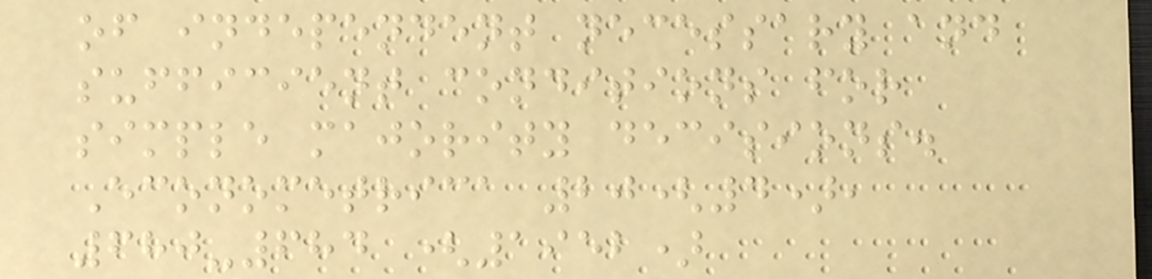of independent necessary and
sufficient conditions for
simple majority decisions.
Econometrica 20(4),
680-684 (1952)
